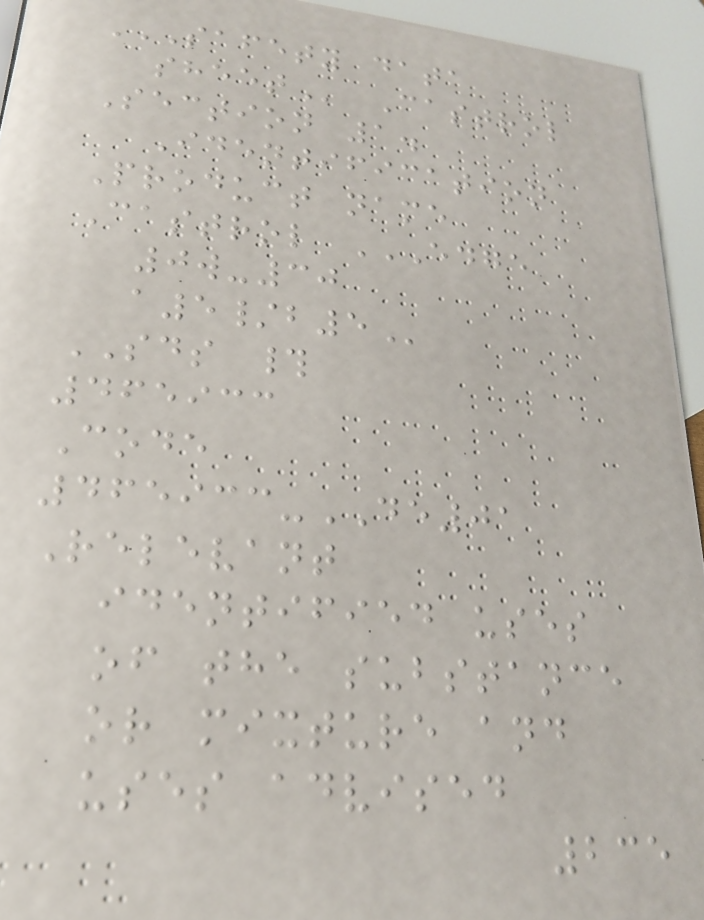SAFETY DATA
SHEET Castrol
Section 1.
Identification
Product name
Castrol EDGE
0W-30
A5/B5
SDS #
465933
Code
465933-DE01
Relevant
identified uses
of the substance
or mixture and
uses advised
235
